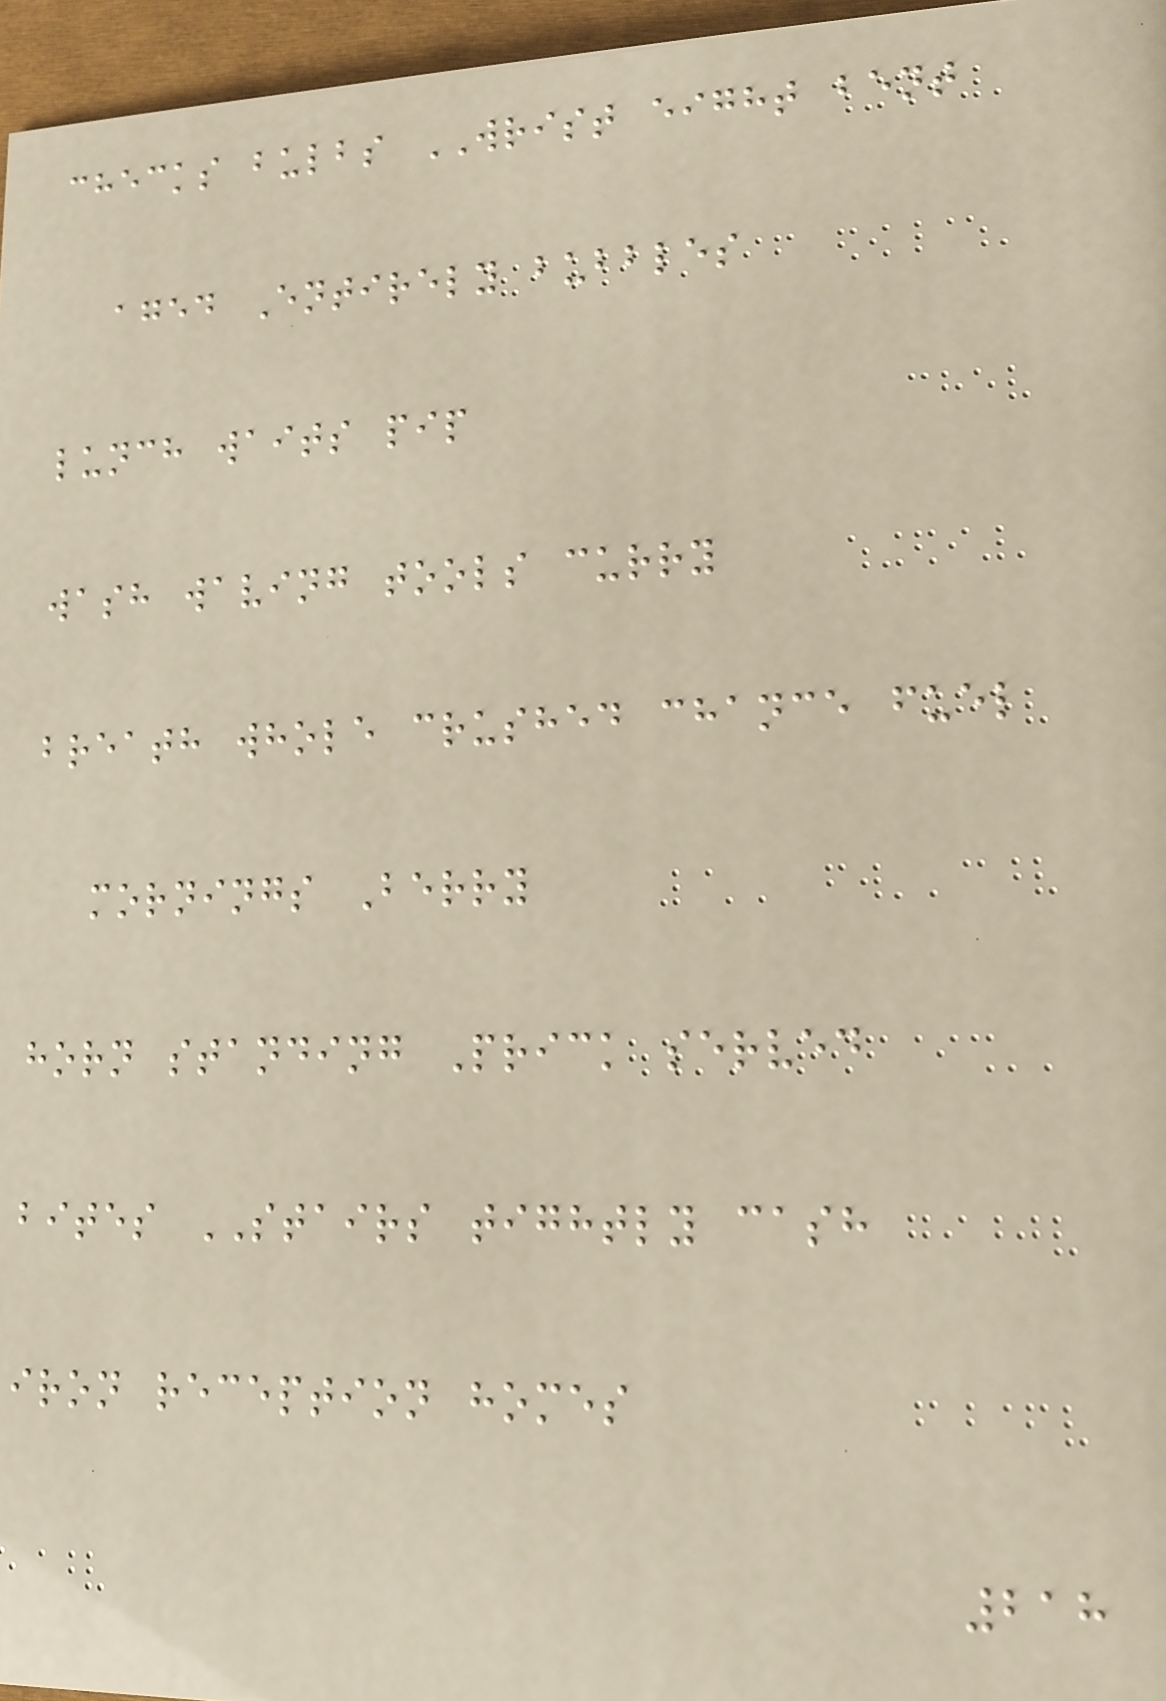checks bulbs WRIST eight bent
aged Entirely bubbles
lunch waits pip
wash waving tools curry
breath whole crushed chance fuel
mornings Berry
horn standing Prick served
bites STAIRS tightly cash
iron reception homes
218
